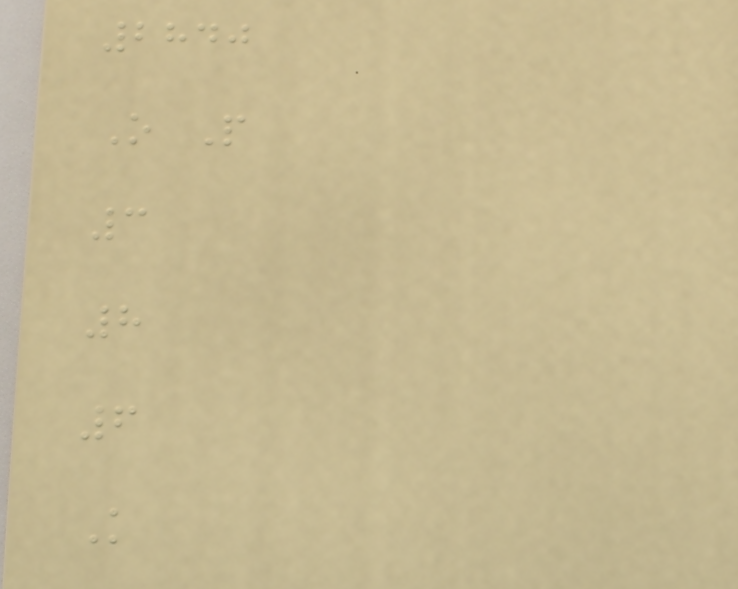2840
O P
3
8
6
K
